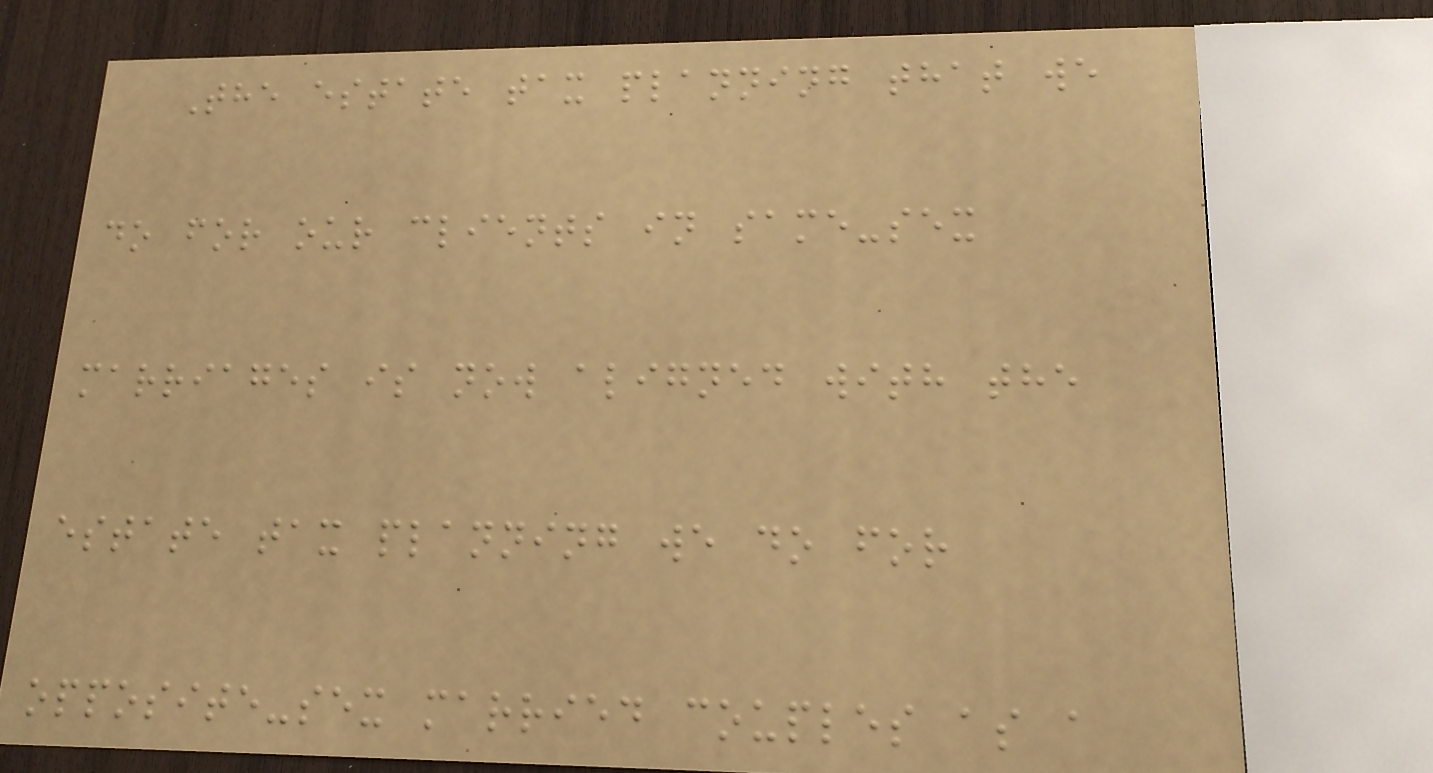The estate tax planning that we
do for our clients in same-sex
marriages is now aligned with the
estate tax planning we do for
opposite-sex married couples as a
